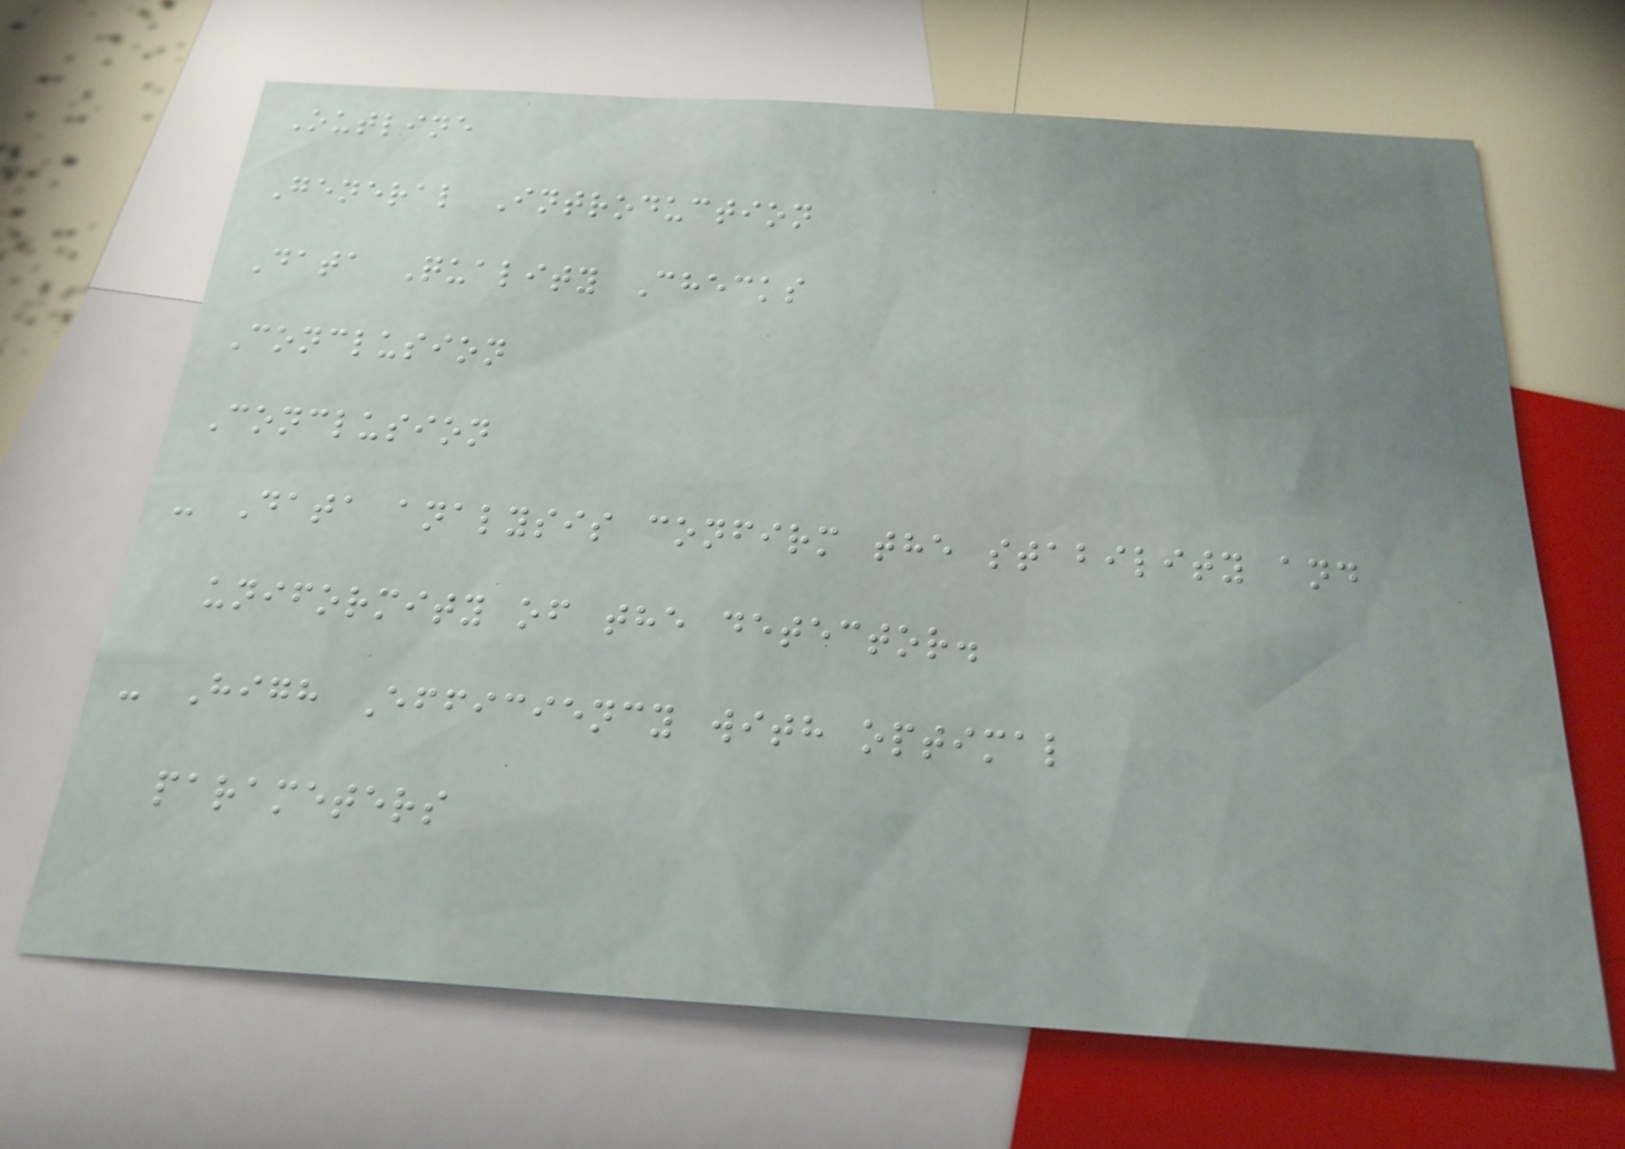Outline
General Introduction
Data Quality Checks
Conclusion
Conclusion
- Data analysis confirm the stability and
uniformity of the detector.
- High Efficiency with optimal
parameters
